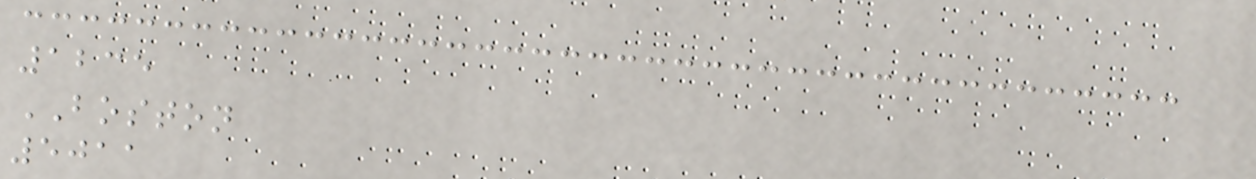1235
BOSTON
5011
